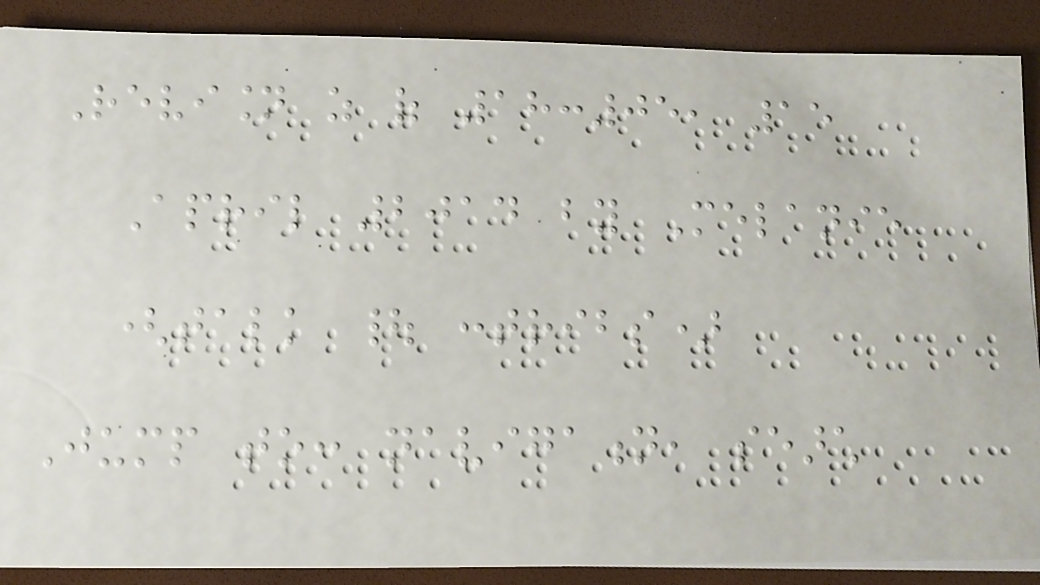Revision as of 18:05, 15
April 2014 by Melanie
(talk | contribs)
Jump to: navigation, search
